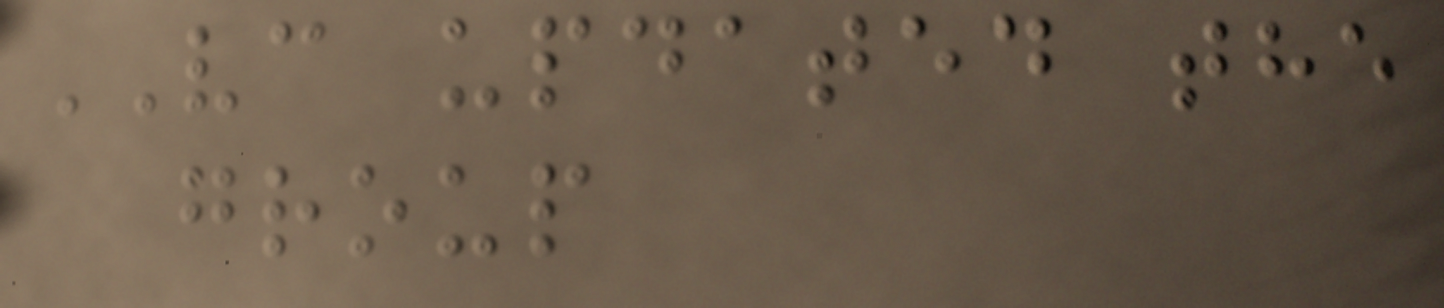VC updated the
group
